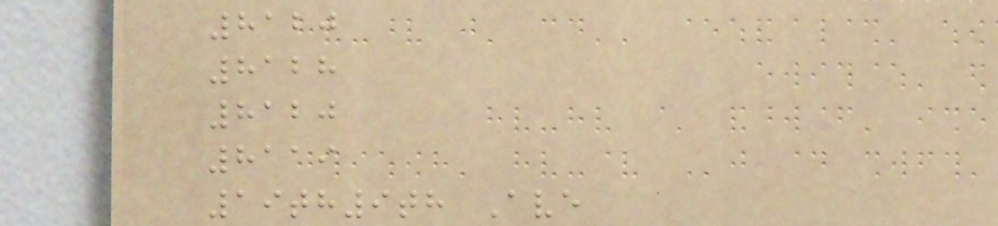8120
8128
8120
8119
19th9th Ave
